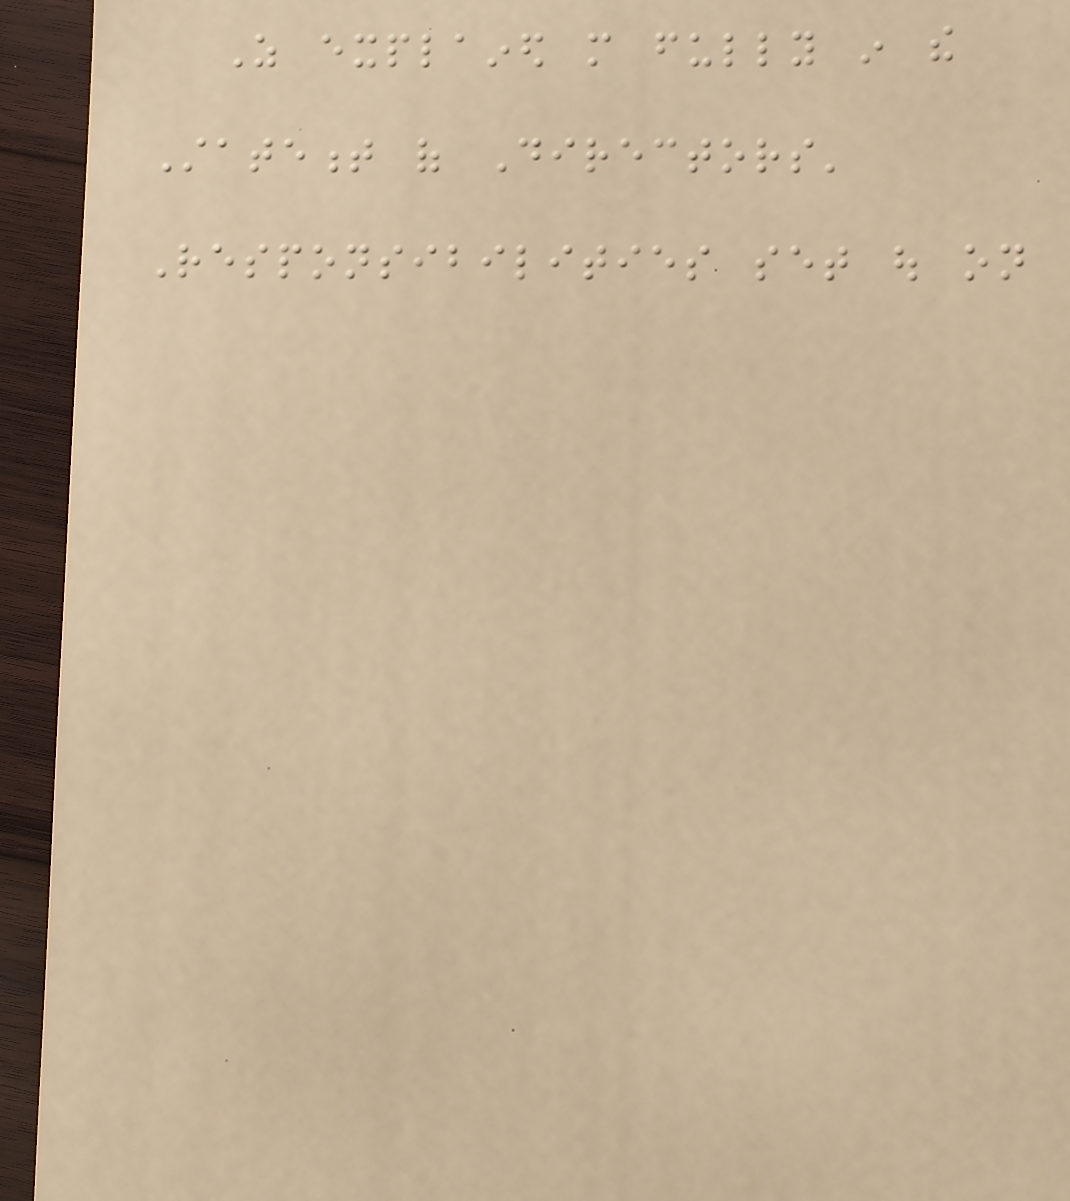As explained more fully in the
Statement of Directors'
Responsibilities set out on
